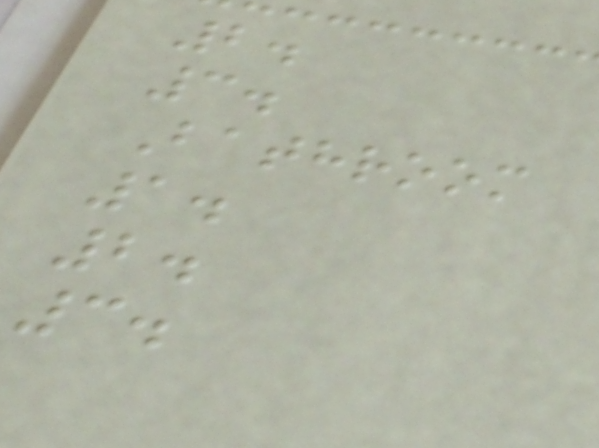2.
3.
Bathroom
1.
2.
3.
